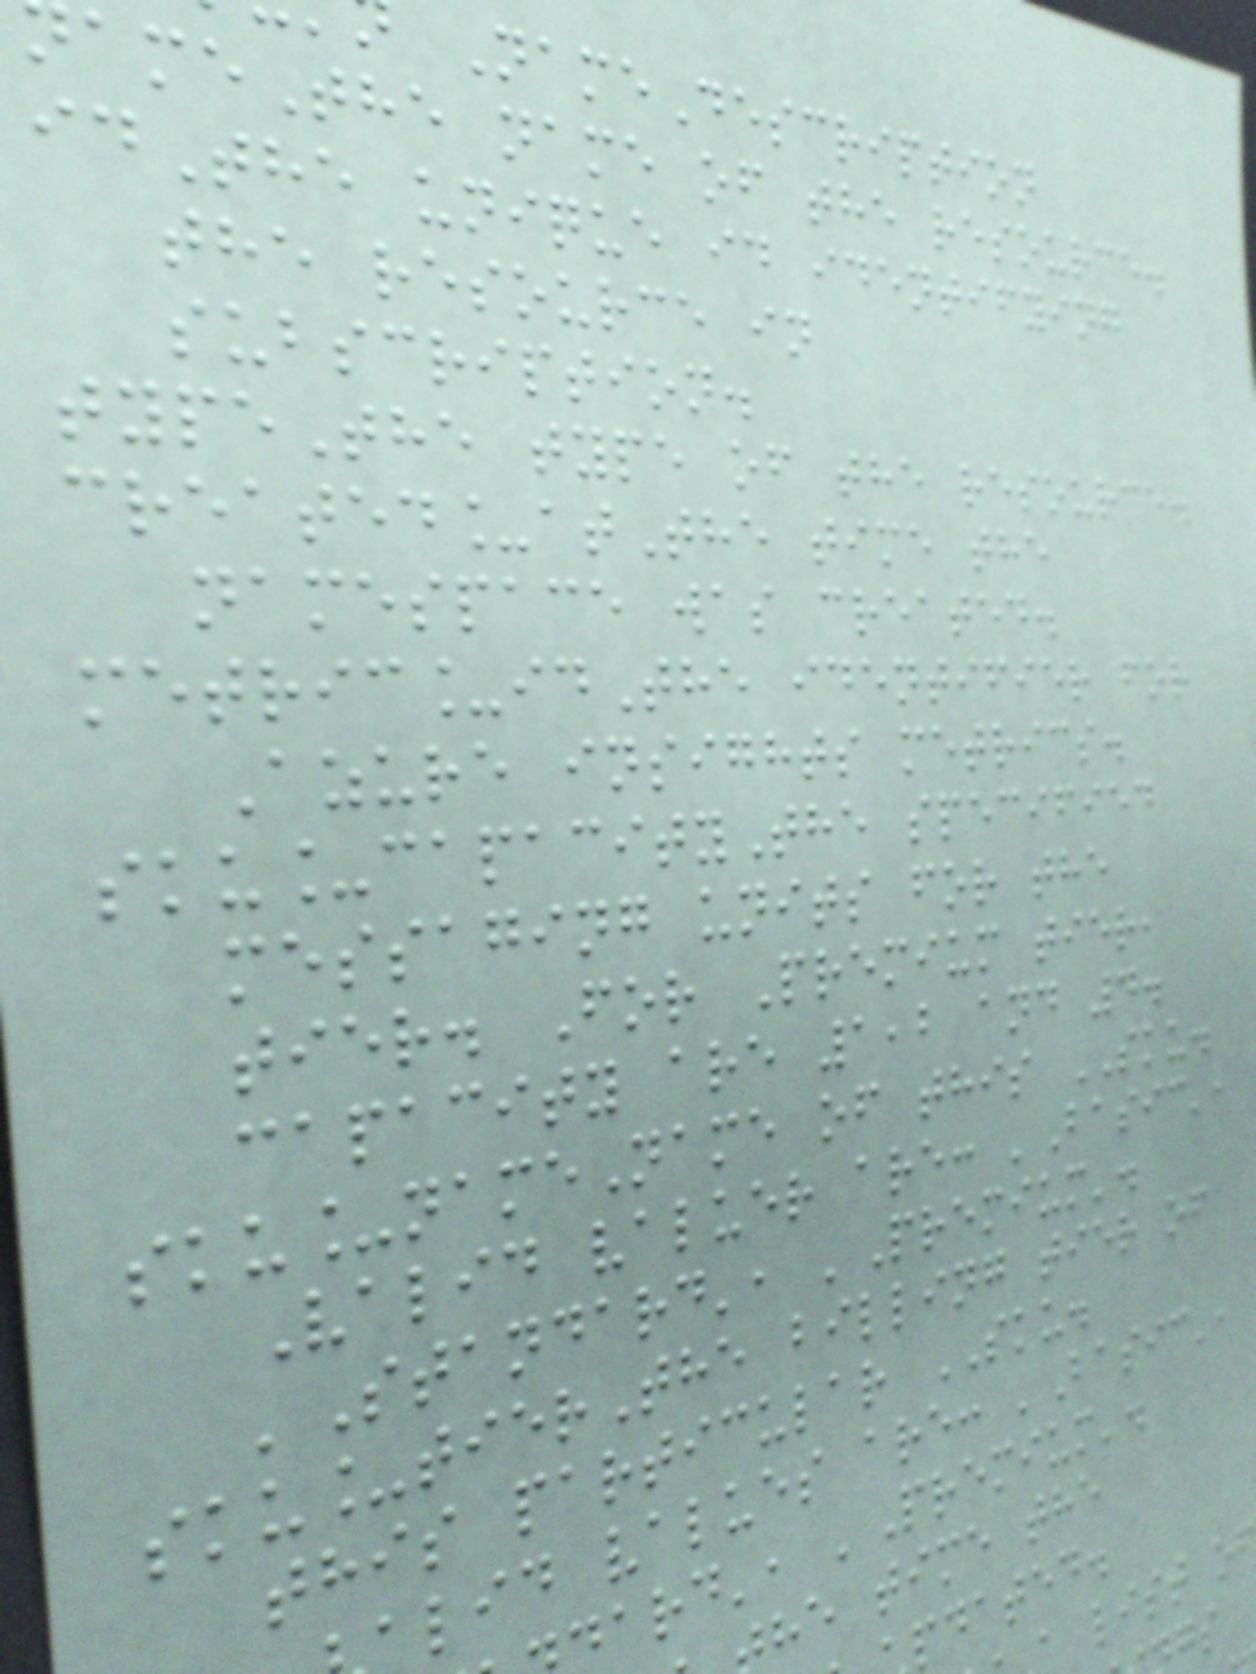NameDescription
ameThe name of the resource.
idThe unique id identifying
the resource in
subscription.
typeThe type of the resource.
created_atThe time the
namespace was created.
metric_idThe identifier for
Azure insights metrics.
sku_capacityThe specified
messaging units for the
tier. For Premium tier,
capacity are 1,2 and 4.
sku_nameName of this SKU.
Valid valuer are: 'Basic',
'Standard', 'Premium'.
sku_tierThe billing tier of
this particular SKU.
lid values are: 'Basic',
ard', 'Premium'.
he time the
pdated.
